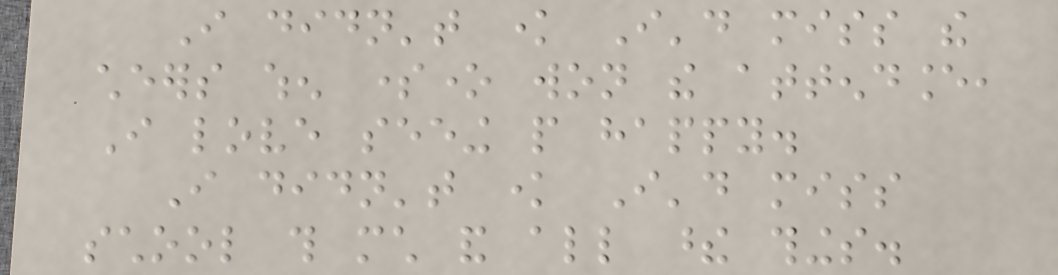I didn't know I'd miss the
cheers when someone won the attendance,
I love seeing people happy.
I didn't know I'd miss
school this much and all these things.
